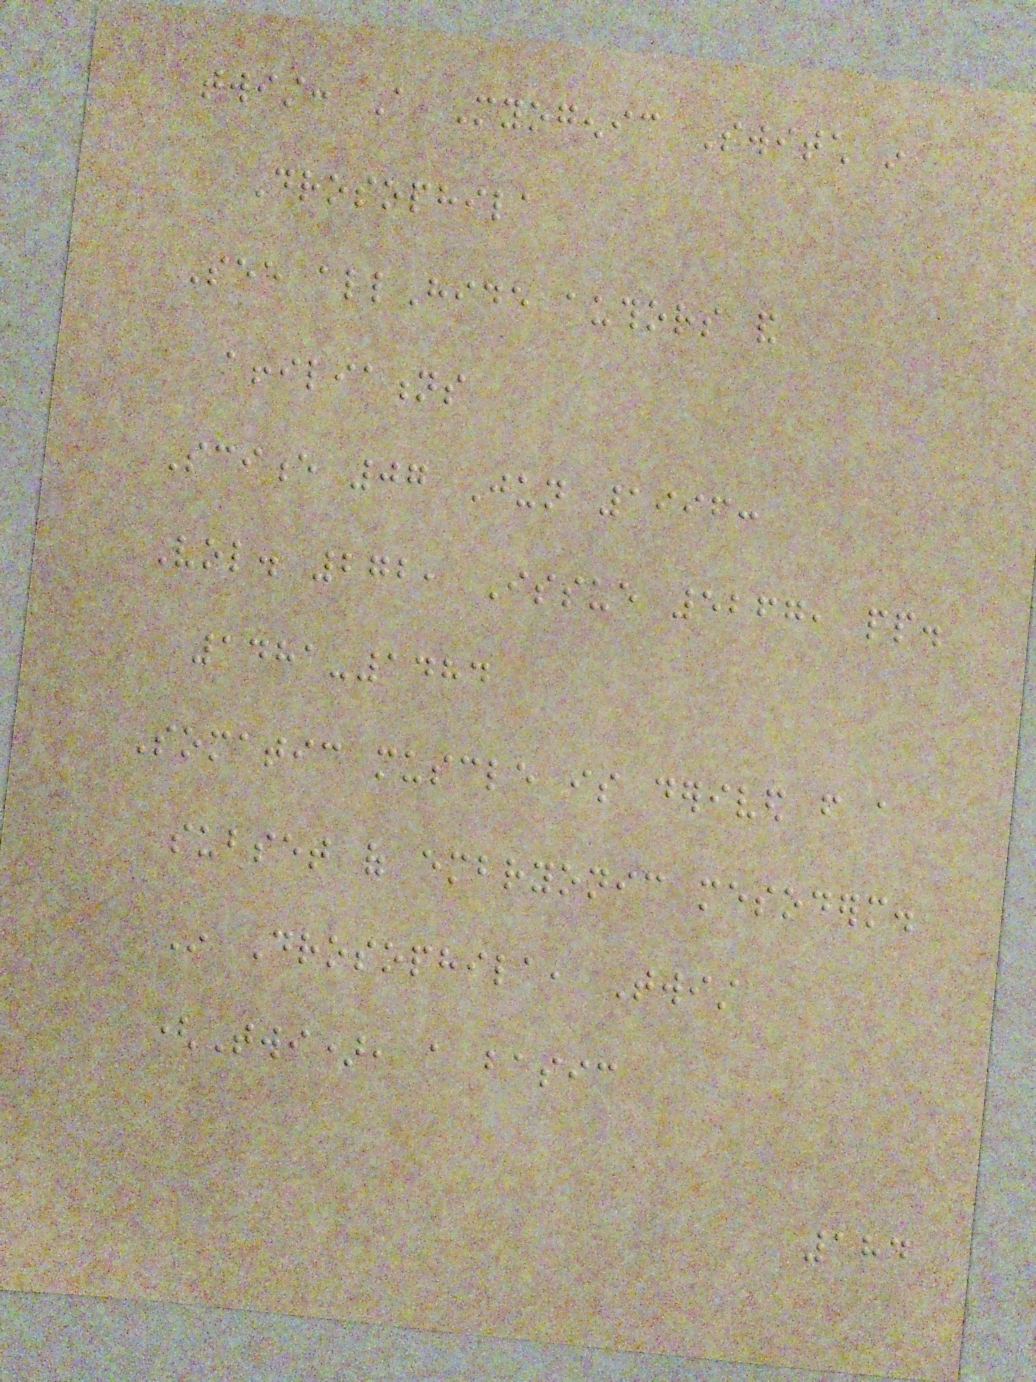twist: A Myogenic Switch in
Drosophila
See allHide authors and
affiliations
Science 07 Jun 1996:
Vol. 272, Issue 5267, pp.
1481-1484
Somatic muscle is derived from a
subset of embryonic mesoderm.
In Drosophila, Twist
(Twi), a basic
184
